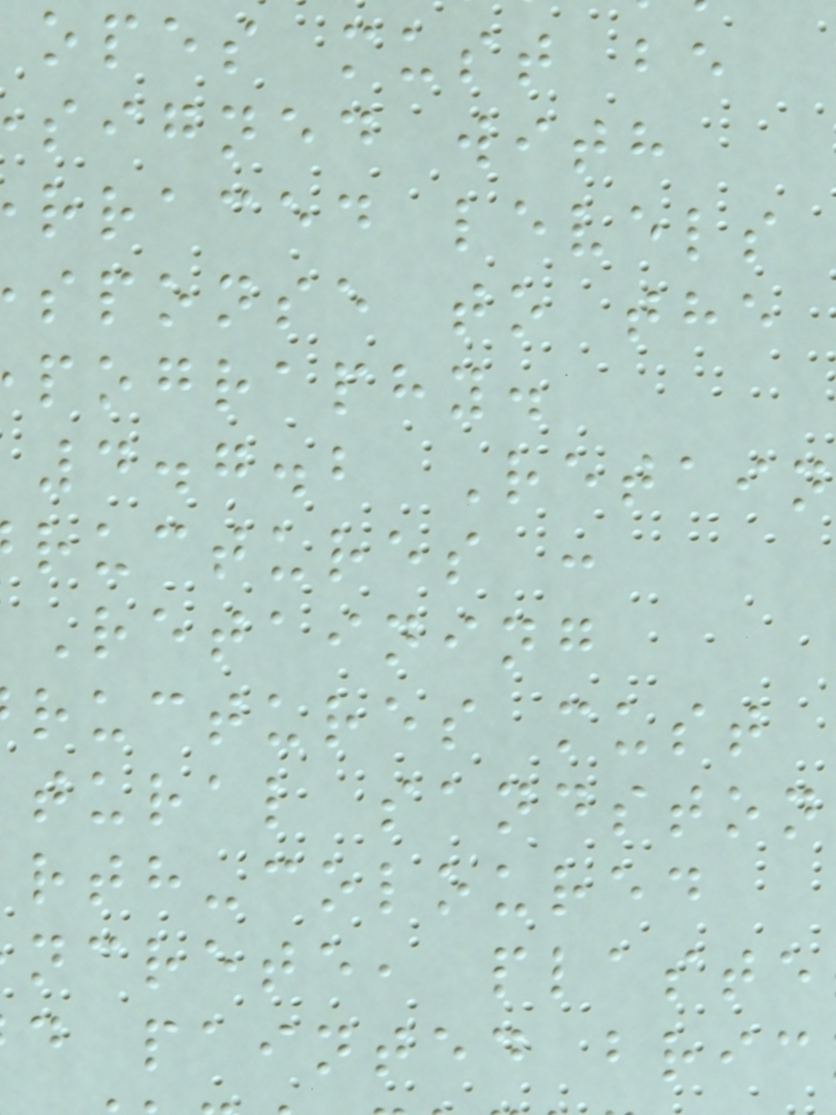opes must be
signed with
rraced levels
sponse to the
pography.
4.7.2 Retain
ructures :
Retaining
ructures must
tural sandston
rth-coloured
ncrete, plaste
d painted bric
